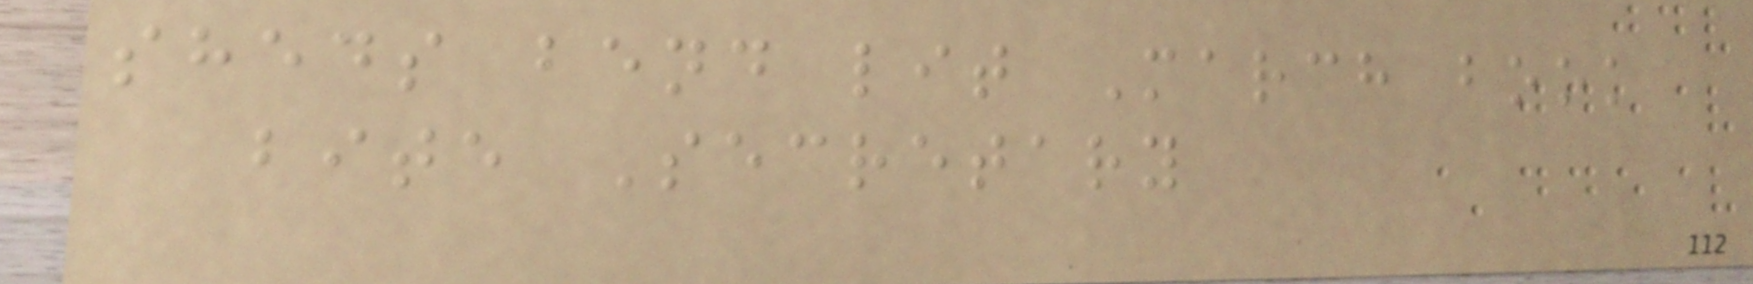sheds bend lit March book
bite Secretary
